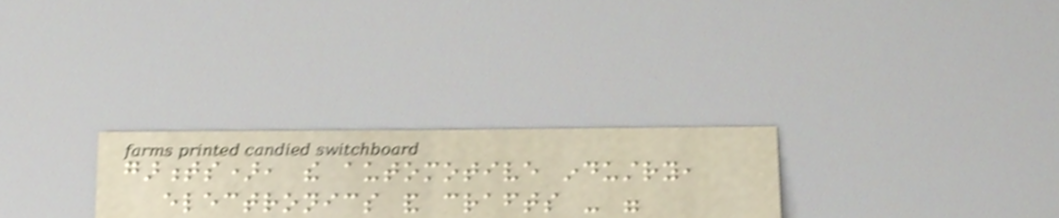garments), the automotive industry,
electronics and crafts - were
